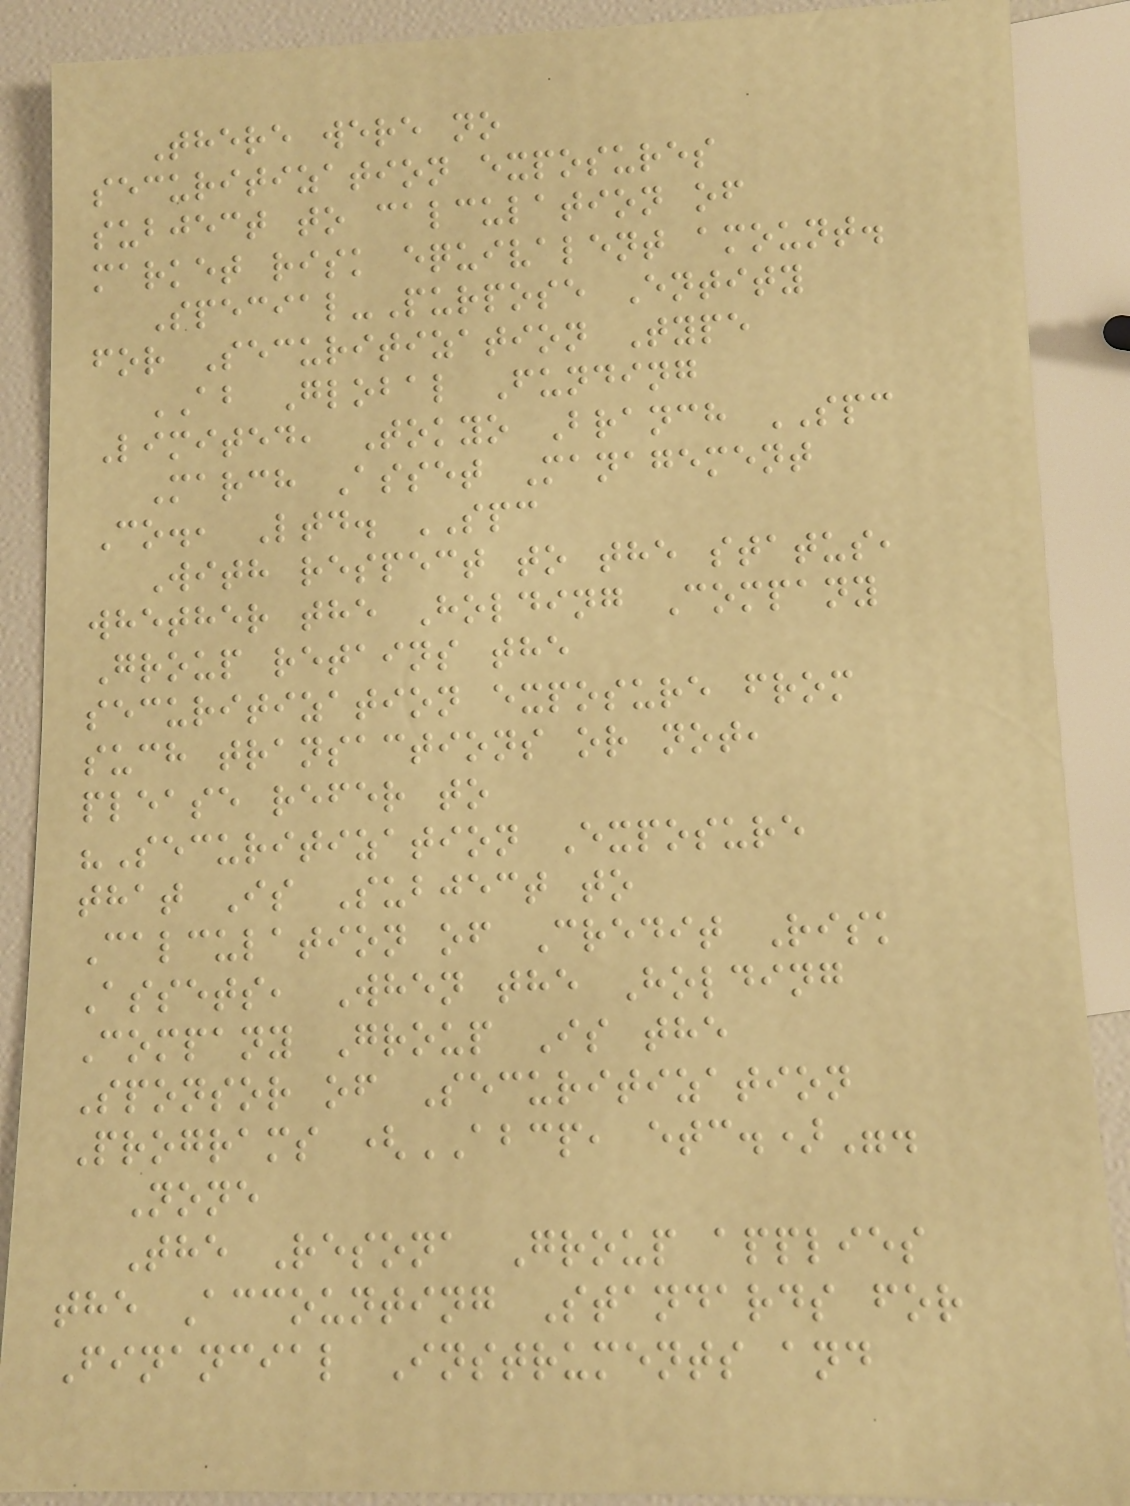There were no
securitization exposures
subject to calculation of
market risk equivalent amount.
Special-Purpose Entity
for Securitization Type
AB Global Funding
Limited, Tokyo Branch SPC
March Asset Management
Co., Ltd. SPC
With respect to the status,
whether the Holding Company
Group retains the
securitization exposure from
such transactions or not,
please refer to
"Securitization Exposure
that Is Subject to
Calculation of Credit Risk
Assets, When the Holding
Company Group Is the
Sponsor of Securitization
Programs (ABCP, etc.)".
None
The Resona Group applies
the Accounting Standards for
Financial Instruments and
